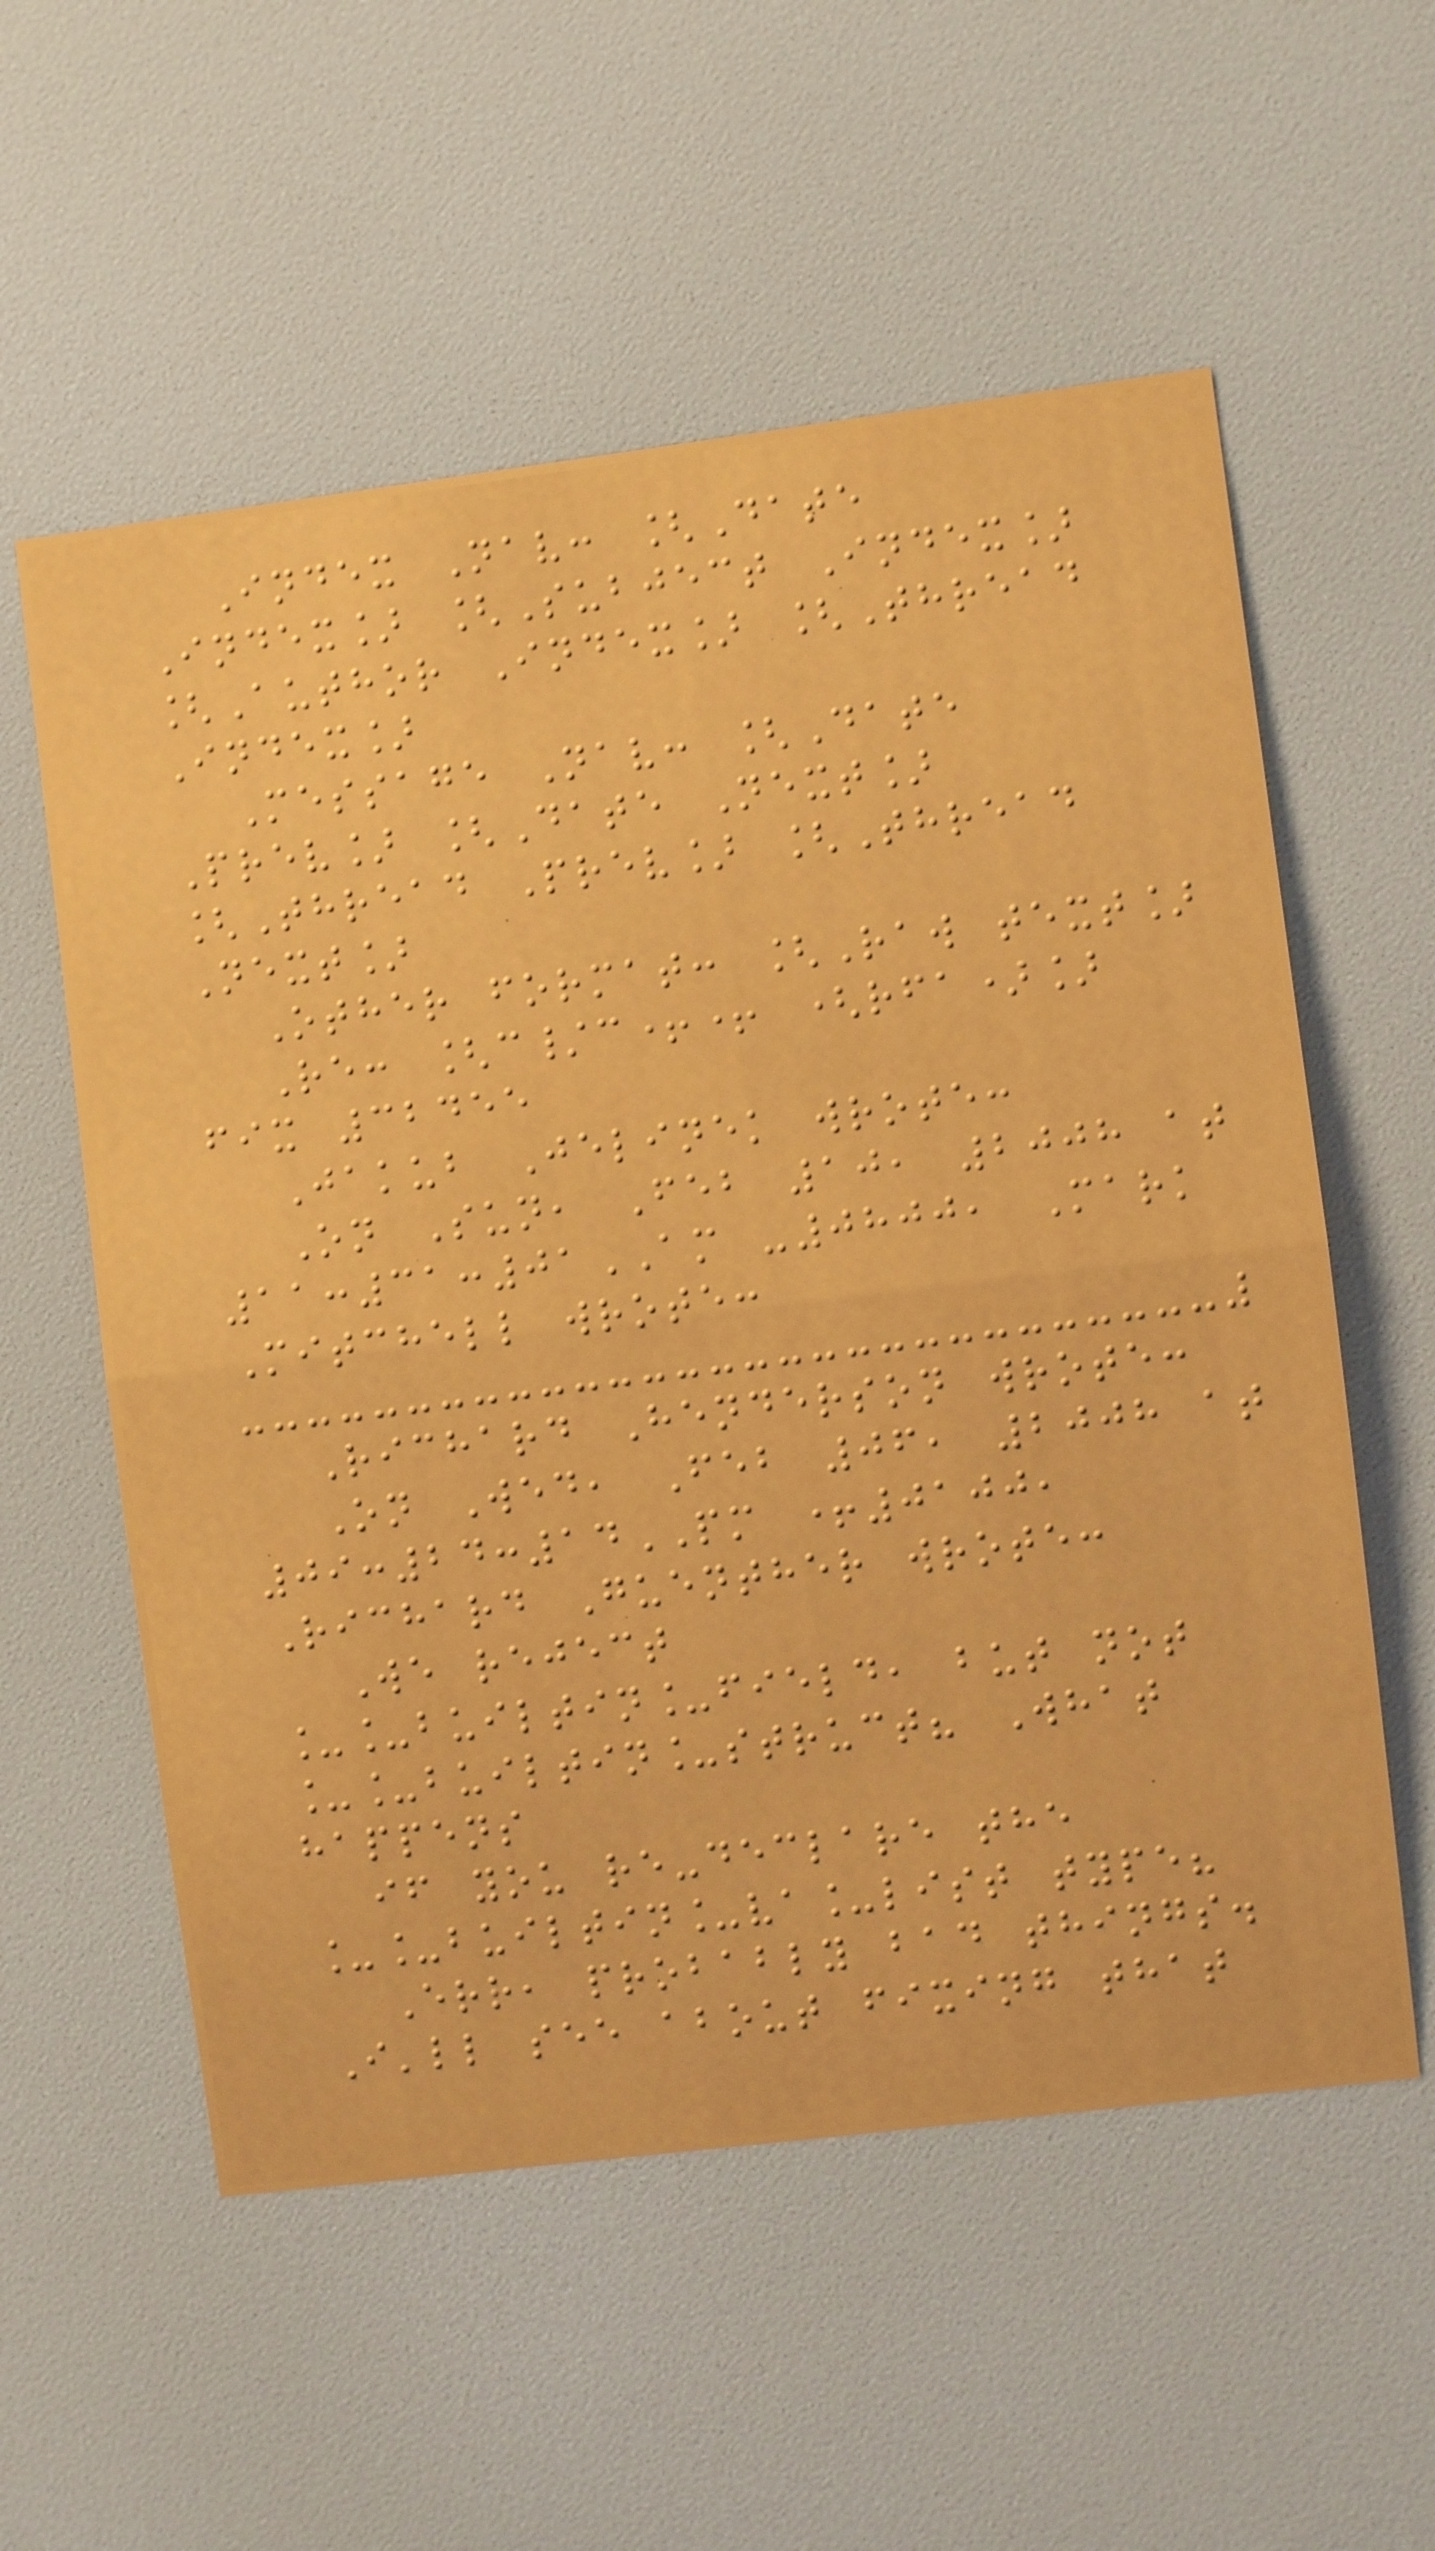Index Nav: [Date
Index] [Subject Index]
[Author Index] [Thread
Index]
Message Nav: [Date
Prev] [Date Next]
[Thread Prev] [Thread
Next]
Other format: [Raw text]
Re: [c/c++ (rfa)]
fix 32455
Jakub Jelinek wrote:
On Sun, Feb 10, 2008 at
11:31:01AM -0800, Mark
Mitchell wrote:
Richard Henderson wrote:
On Wed, Feb 06, 2008 at
09:24:14PM +0100,
Richard Guenther wrote:
We reject
__builtin_field, but not
__builtin_struct? What
happens
if you re-declare the
__builtin_va_list type?
Err, probably bad things.
I'll see about fixing that
